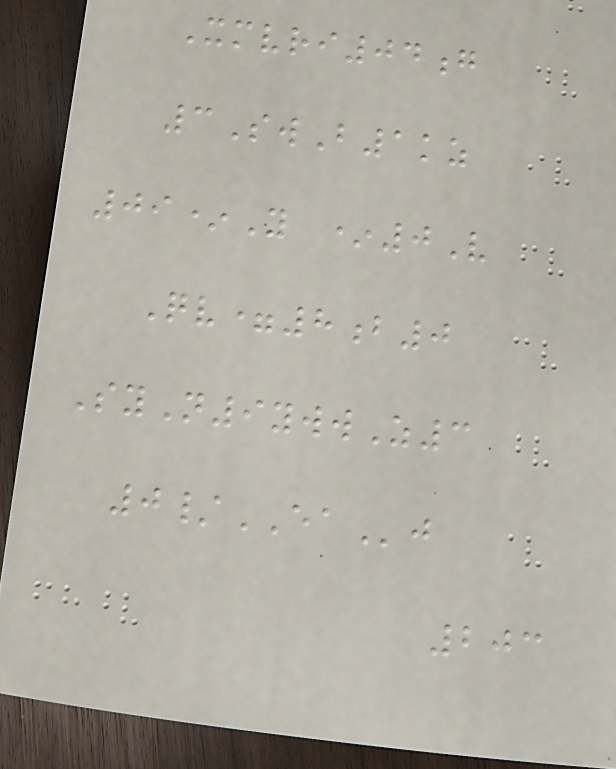Xmvri04g
3SwB1kz
09*Y *0V
Qv=8b0
SyN9ywwZ3
0/EAj
203
